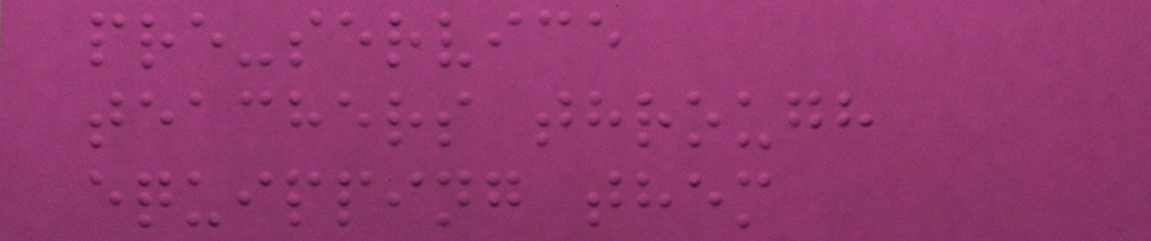pre-service
teachers through
equipping them
